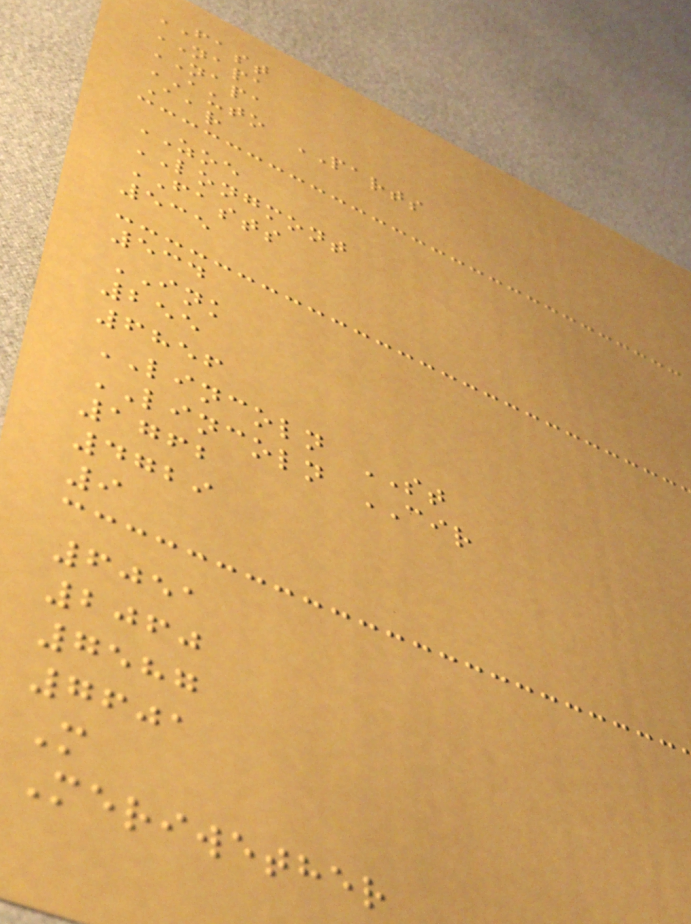FAST
NAPA
NAPA
AUTO PARTS
Aar
ZOE
LONGMONT
FASTS
535
534
INK
255
6856
LINCOLN ST
LINCOLN CIR
1762
4729
9
6051
2060
7587
7601
M
Meriwether
